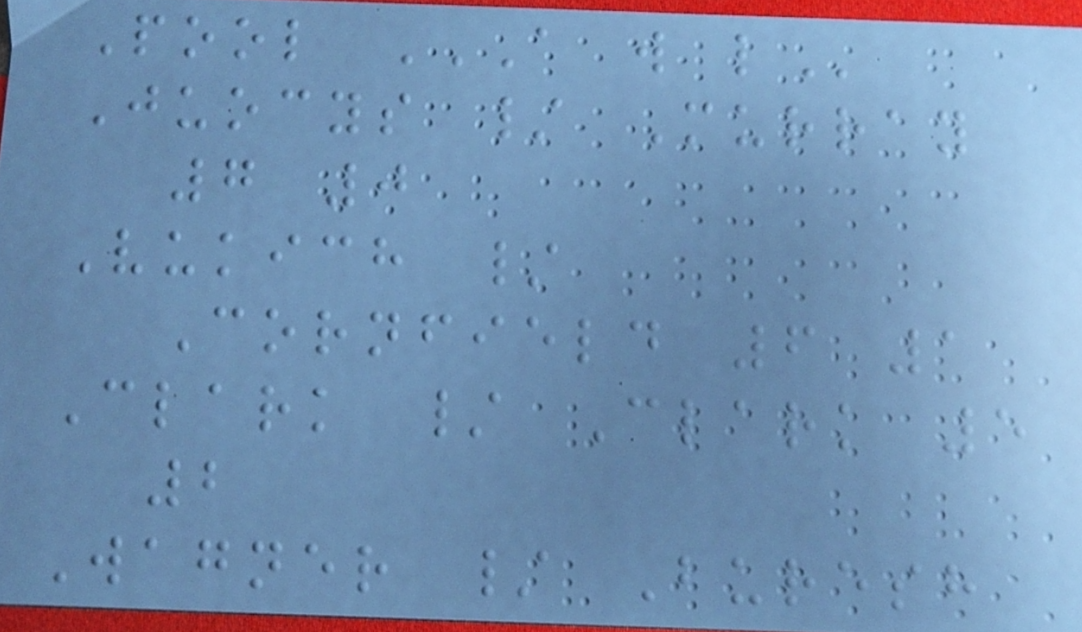Pool A W L
Juocys / Murray
7 0
Vukich /
Cornfield 6 1
Clark / Clark 5
2
Wagner / Buresh
